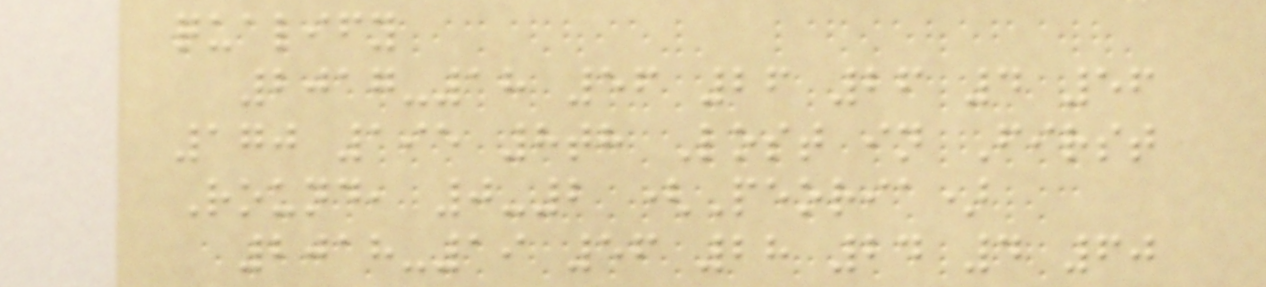qualify
2017-18 56 26 26 4 56
170 195 8th Lost in First
Round, 0-2 (Peoria)
2018-19 56 28 24 4 60
